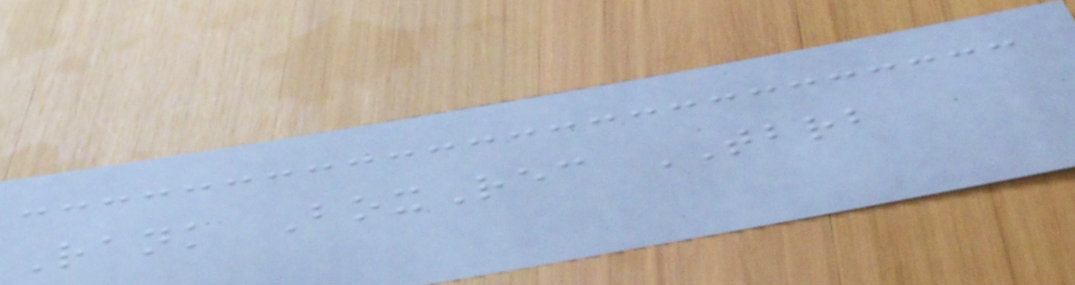Rank BoxRec TBRB
